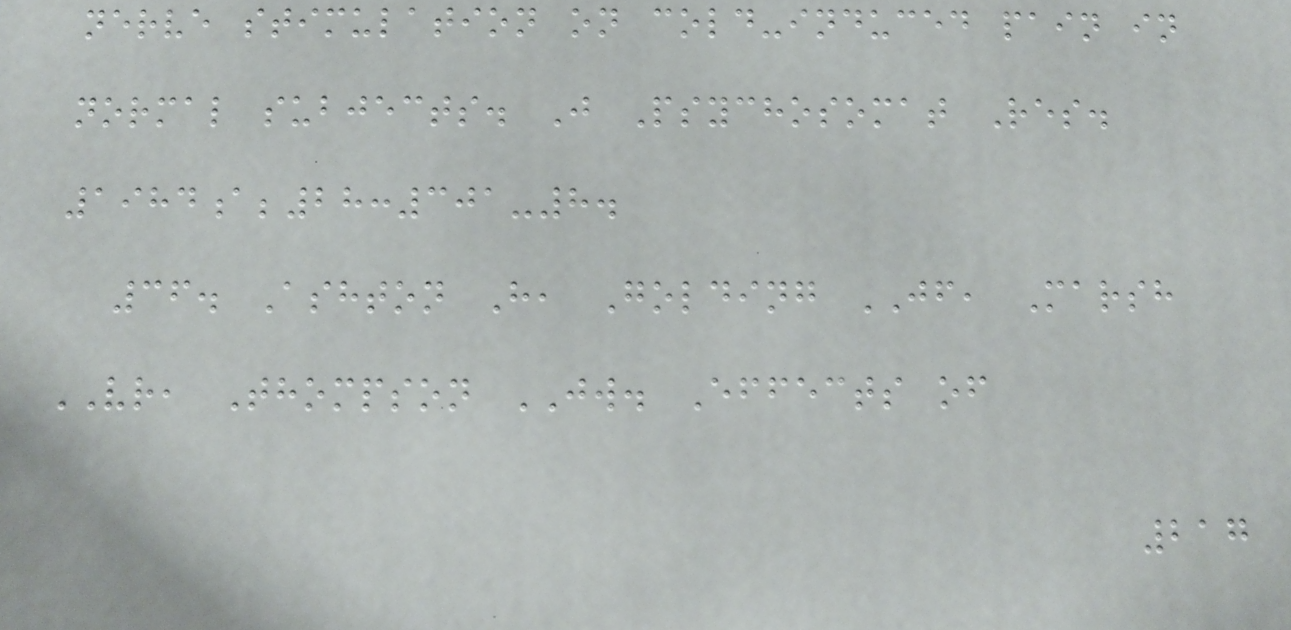nerve stimulation on cold-induced pain in
normal subjects. J Psychosomat Res.
1984a;28:301-8.
36. Ashton H, Golding JF, Marsh
VR, Thompson JW. Effects of
217
